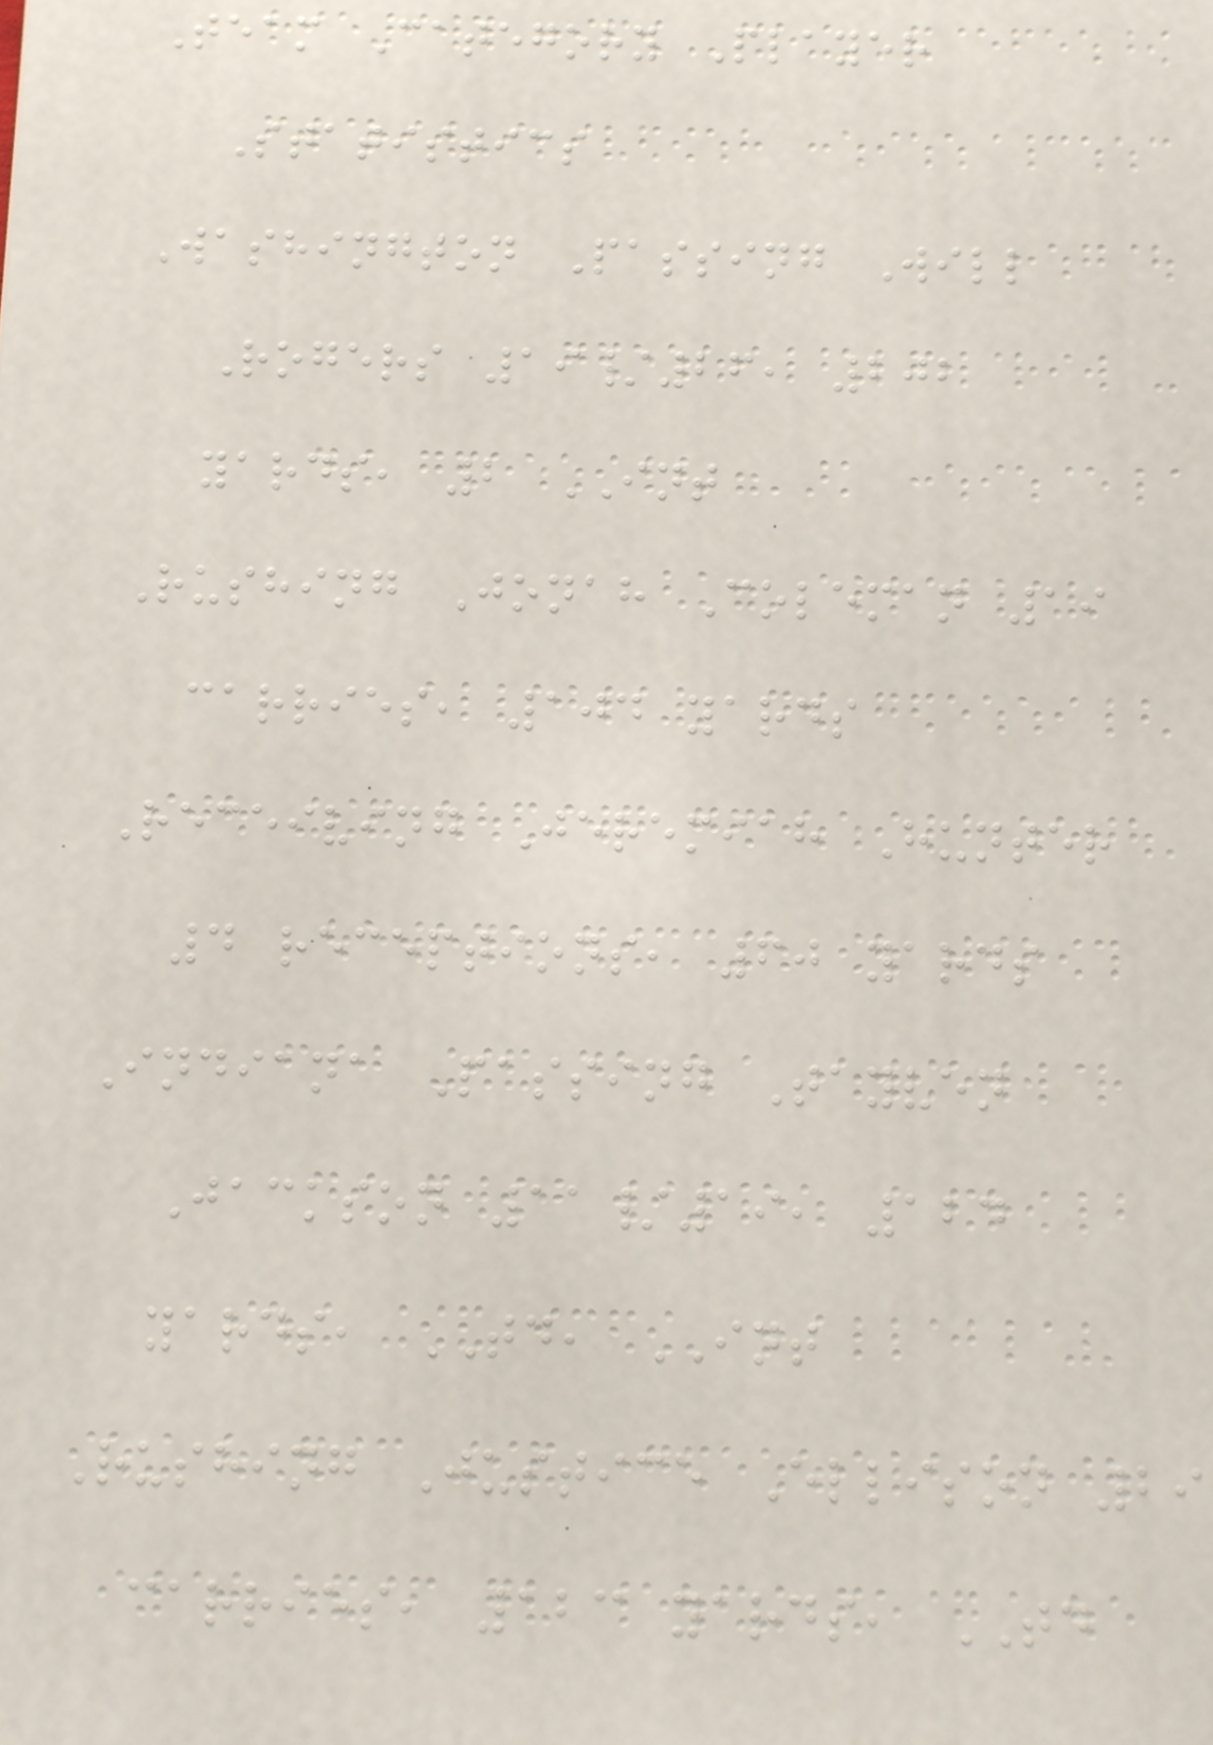Team Category Player
Statistics
Washington Passing Will
Rogers 19/26, 202
yards, 2 INT
Rushing Jonah Coleman 19
carries, 104 yards
Receiving Jeremiah Hunter
4 receptions, 60 yards
Indiana Passing Tayven
Jackson 11/19, 124
yards, TD, INT
Rushing Justice Ellison 29
carries, 123 yards, TD
